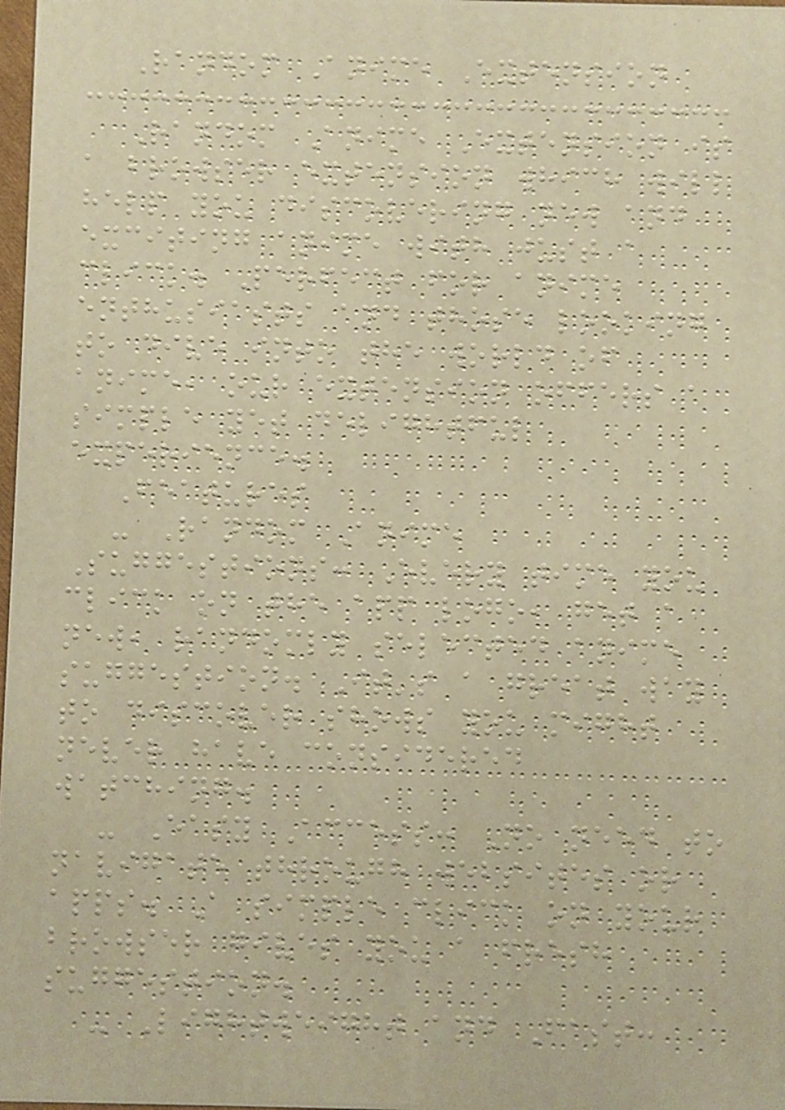Random Anime Extension
Random Anime Extension is
a browser extension which will
help you discovering new and
exciting anime with just a
click. Perfect for anime
enthusiasts and those looking
to dive into the world of
anime, our extension offers a
simple yet delightful
experience.
Features
- Random Anime
Suggestions: Every time you
click on the app logo, get a
new, randomly selected anime
suggestion. It's a great way
to discover shows you might
never have considered
watching.
- Easy Access: No need to
navigate through websites or
apps. A simple click on your
browser gives you a fresh
suggestion.
- Lightweight and Fast:
